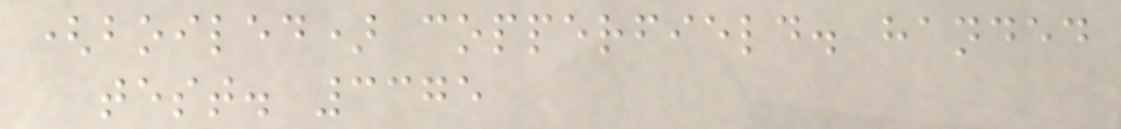(boiled) copperfield. handed
test. 3375
